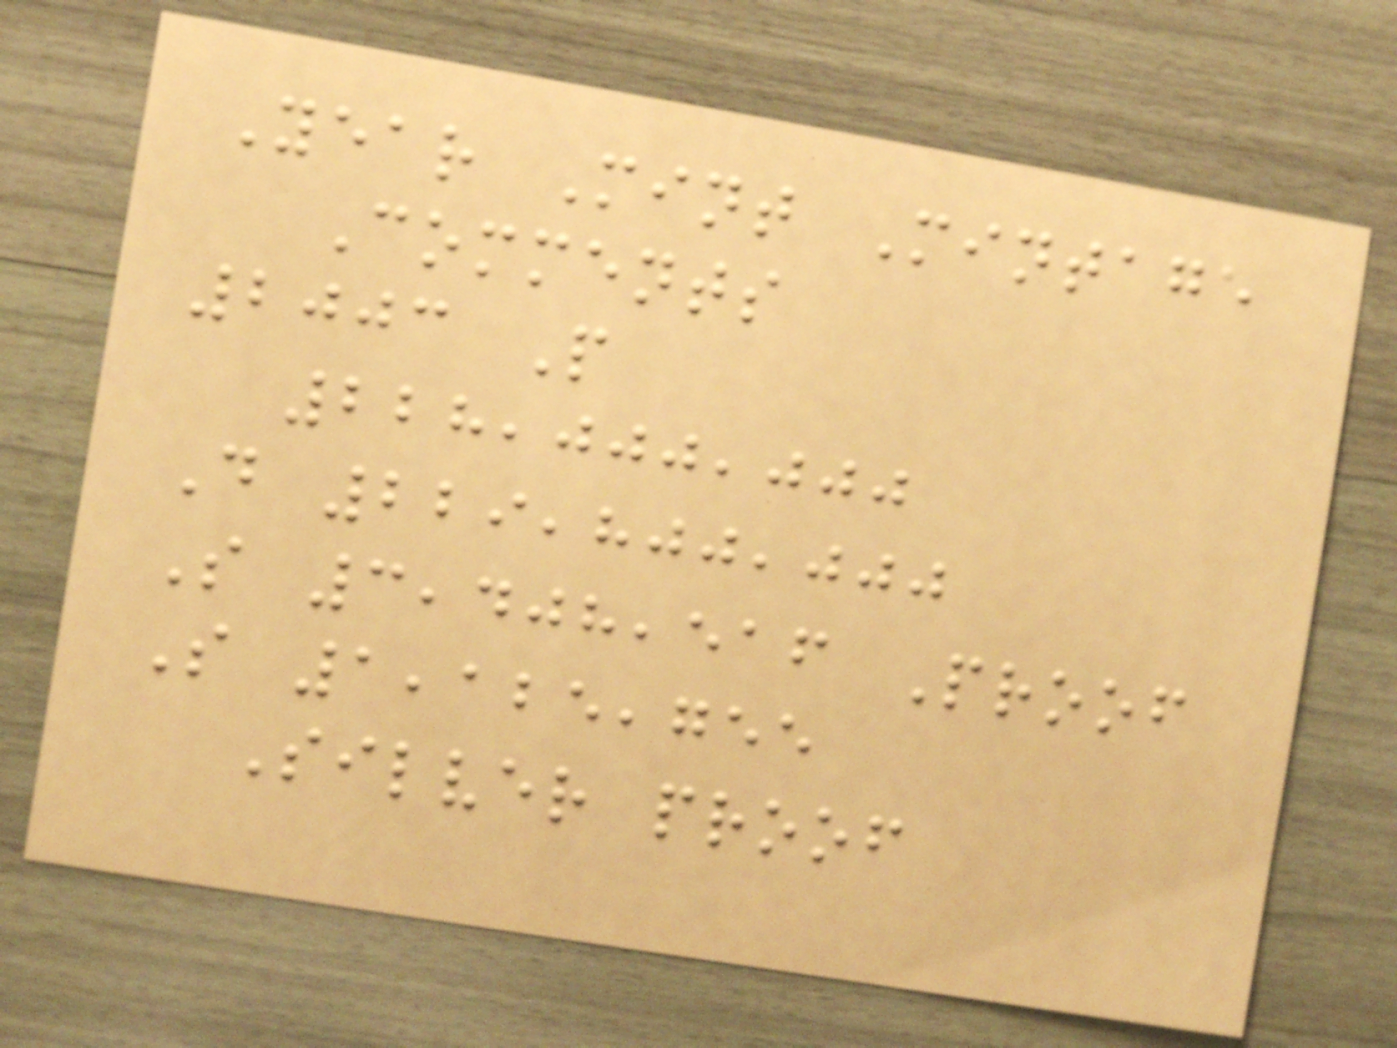Year Mint Mintage
Comments
2003 P
228,000,000
D 229,800,000
S 3,408,516 Proof
S 1,125,755
Silver proof
